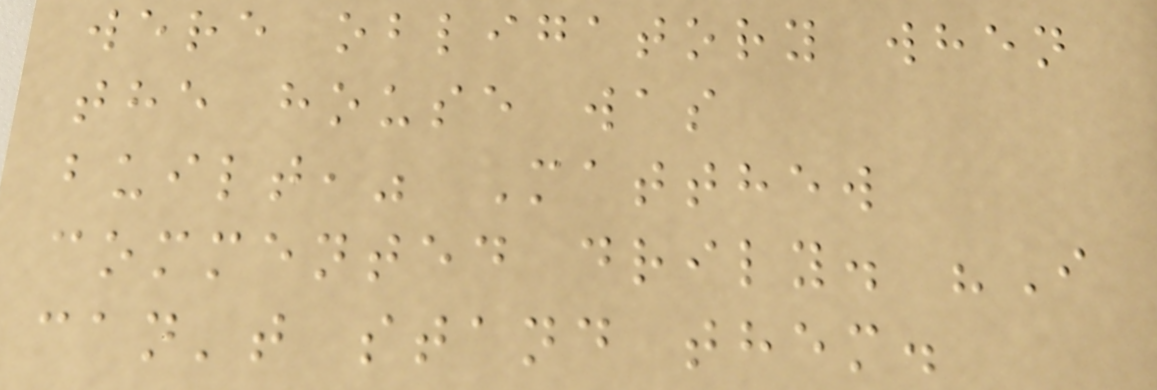were obligatory when
the house was
built," Matthew
commented drily. "I
can't stand them.
